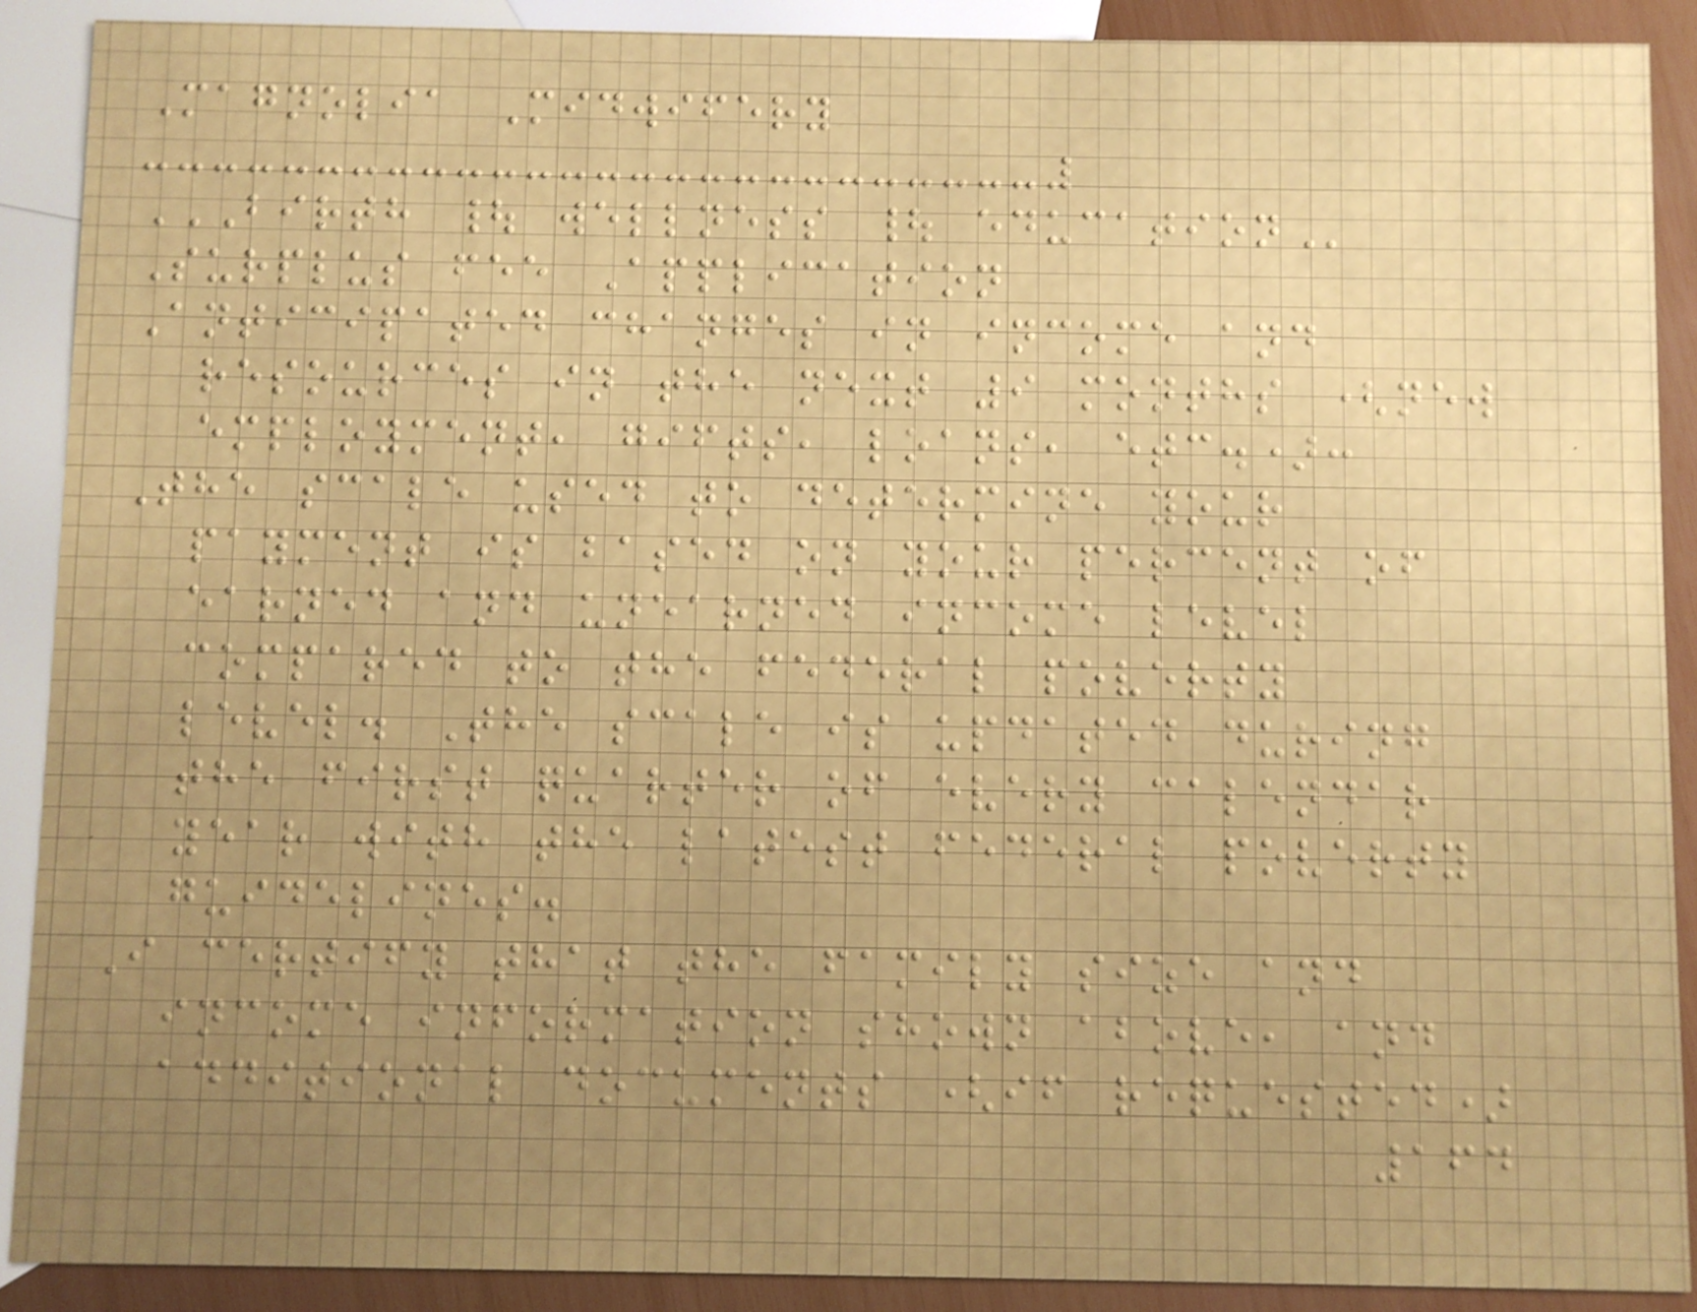Magnolia Midwifery
BIRTH | WELLNESS | EDUCATION
Surplus fee Application
Anticipated changes in income and
resources in the next 9 months (new
employment, gifts, loans, etc.):
The scale used to determine your
payment is based on your percent of
earned and unearned income level
compared to the federal poverty
level. The scale is updated during
the first quarter of every calendar
year with the latest federal poverty
guidelines.
I certify that the family size and
income information shown above, and
additional documents (if requested)
164
